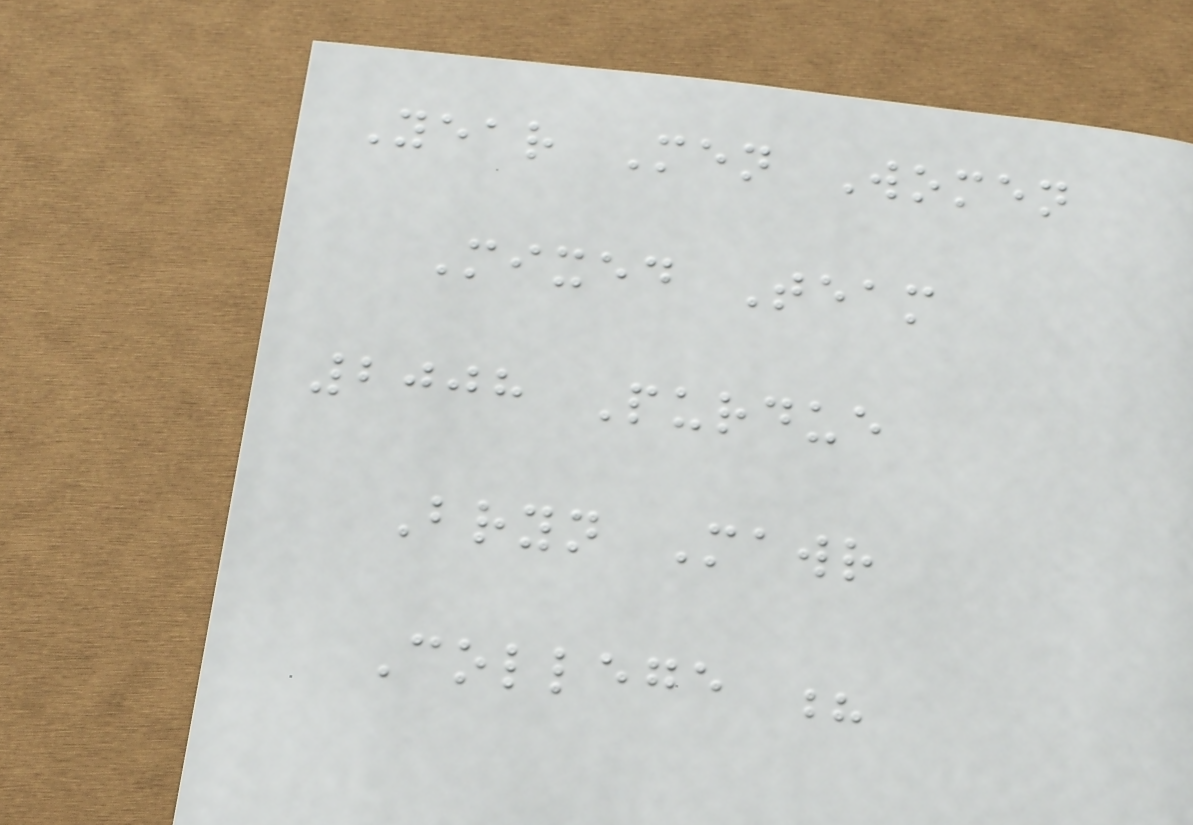Year Men Women
Mixed Team
2008 Purdue
Bryn Mawr
College ?
